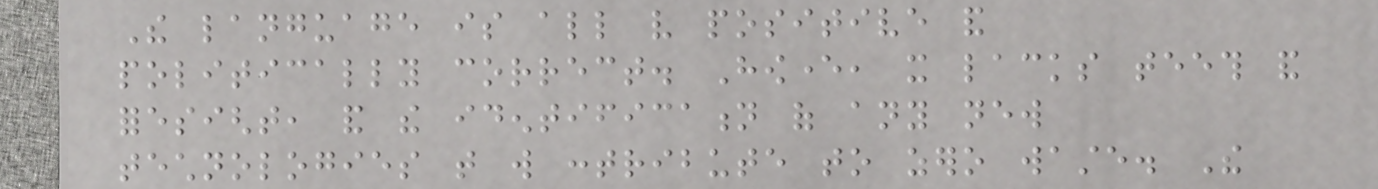The language is all very positive and
politically correct. However, it lacks teeth and
foresight, and the identification of any new
technologies that will contribute to zero waste. The
